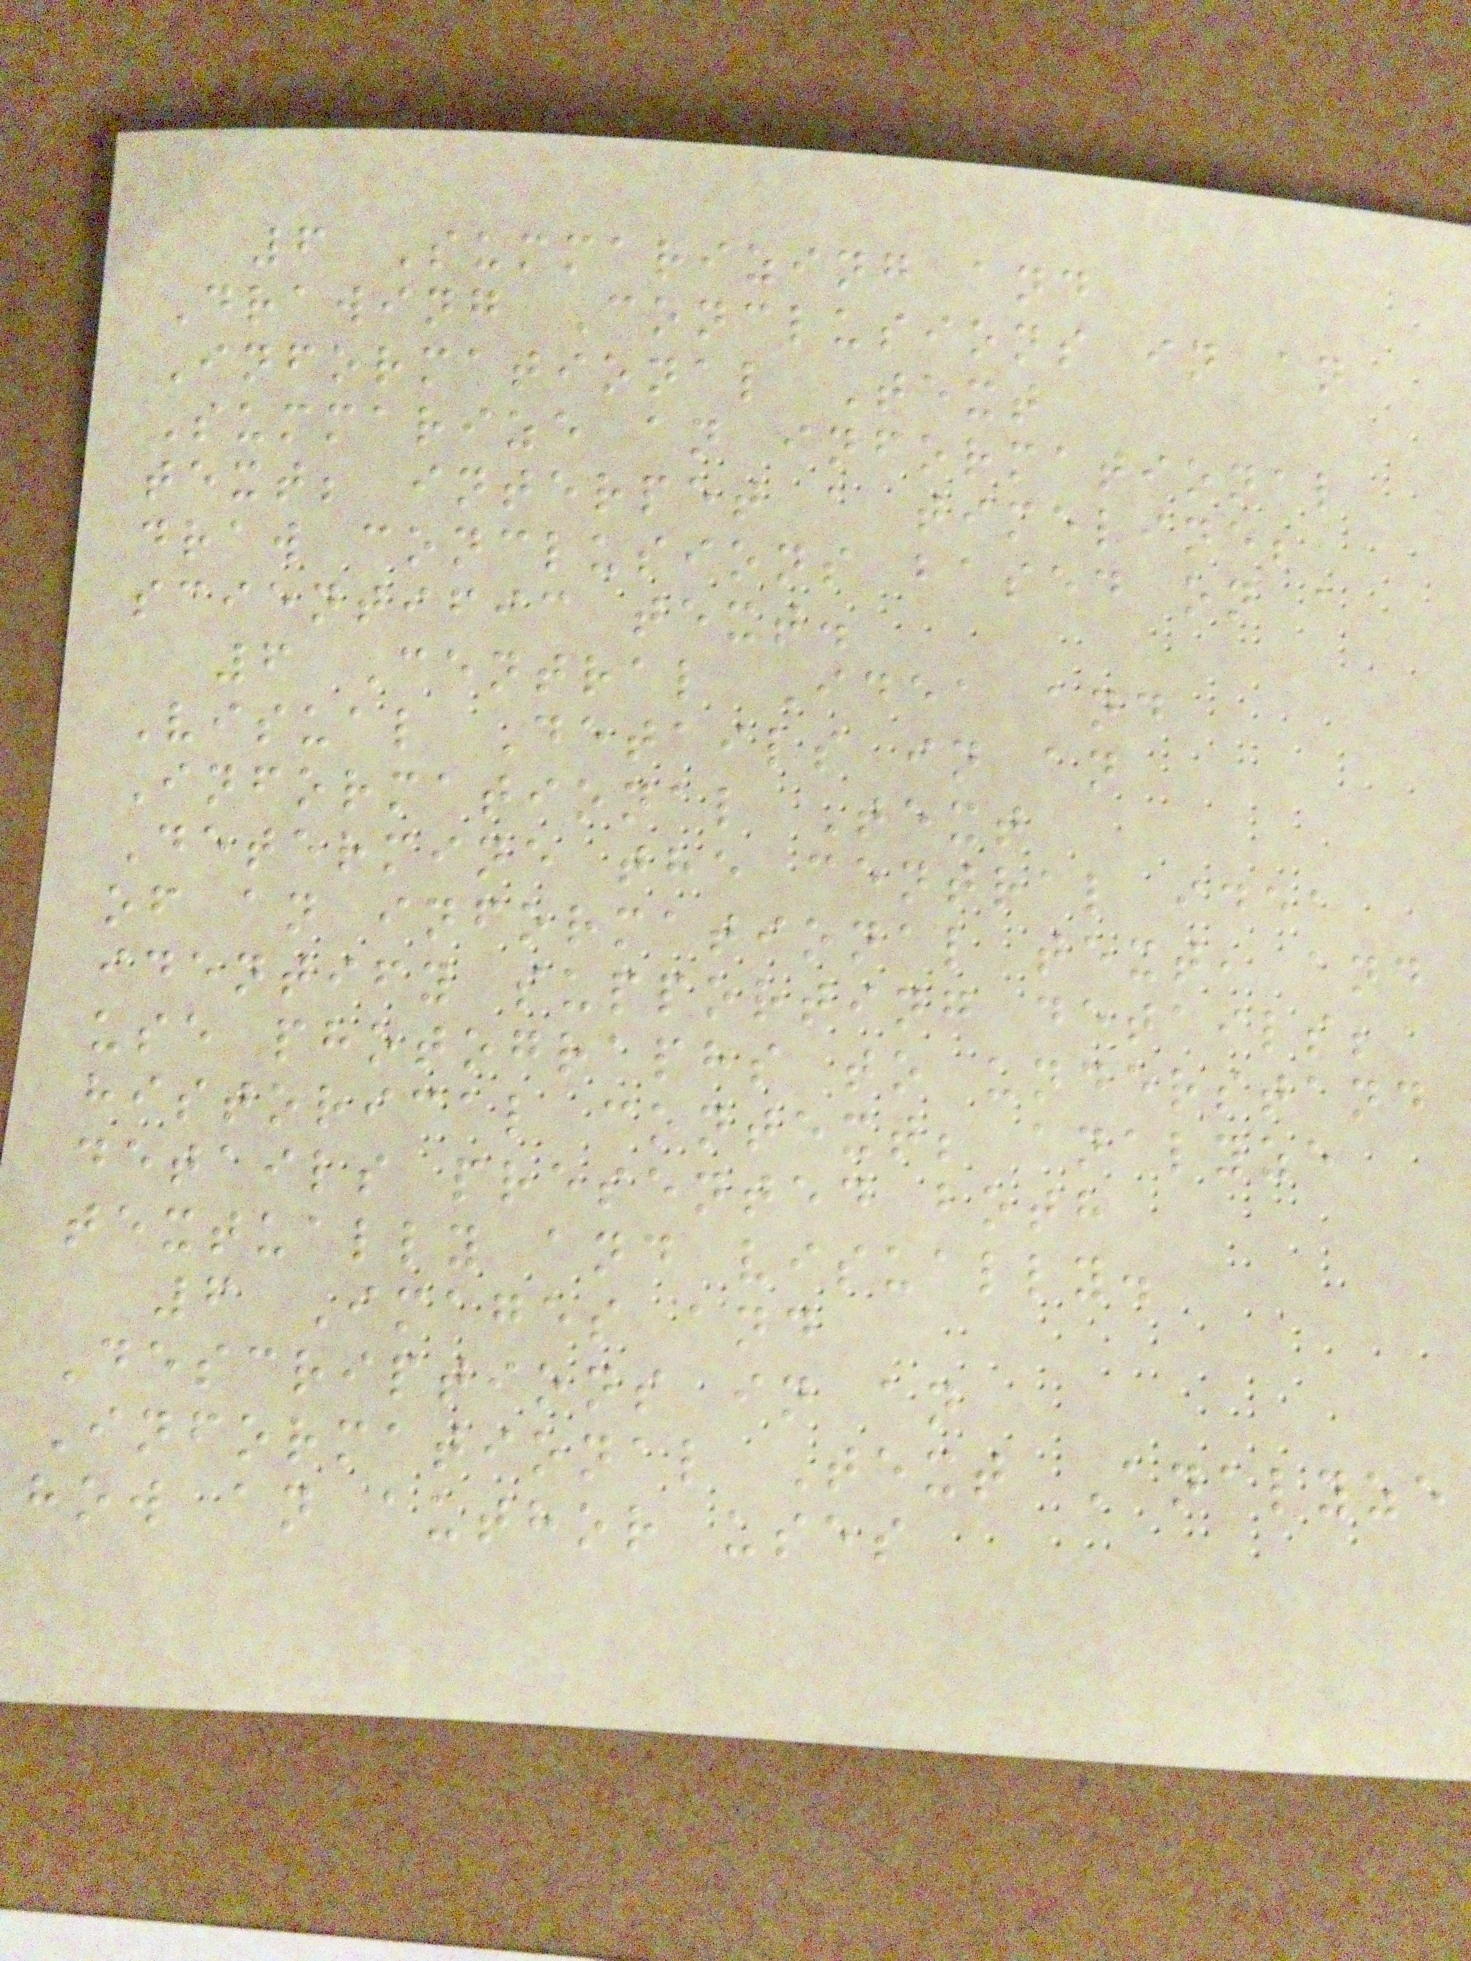6 Summarizing and
Drawing Conclusions in an
Informational Text
Summarize an informational
text; interpet a timeline;
draw conclusions based on a
scientific text.
6 Central Idea and
Visual Details in an
Informational Text
Determine the central idea
of an informational text, and
identify supporting details;
use photographs to understand
historical context; analyze
details presented both
textually and visually.
6 Images and
Descriptions in an
Informational Text Analyze
how an author uses
